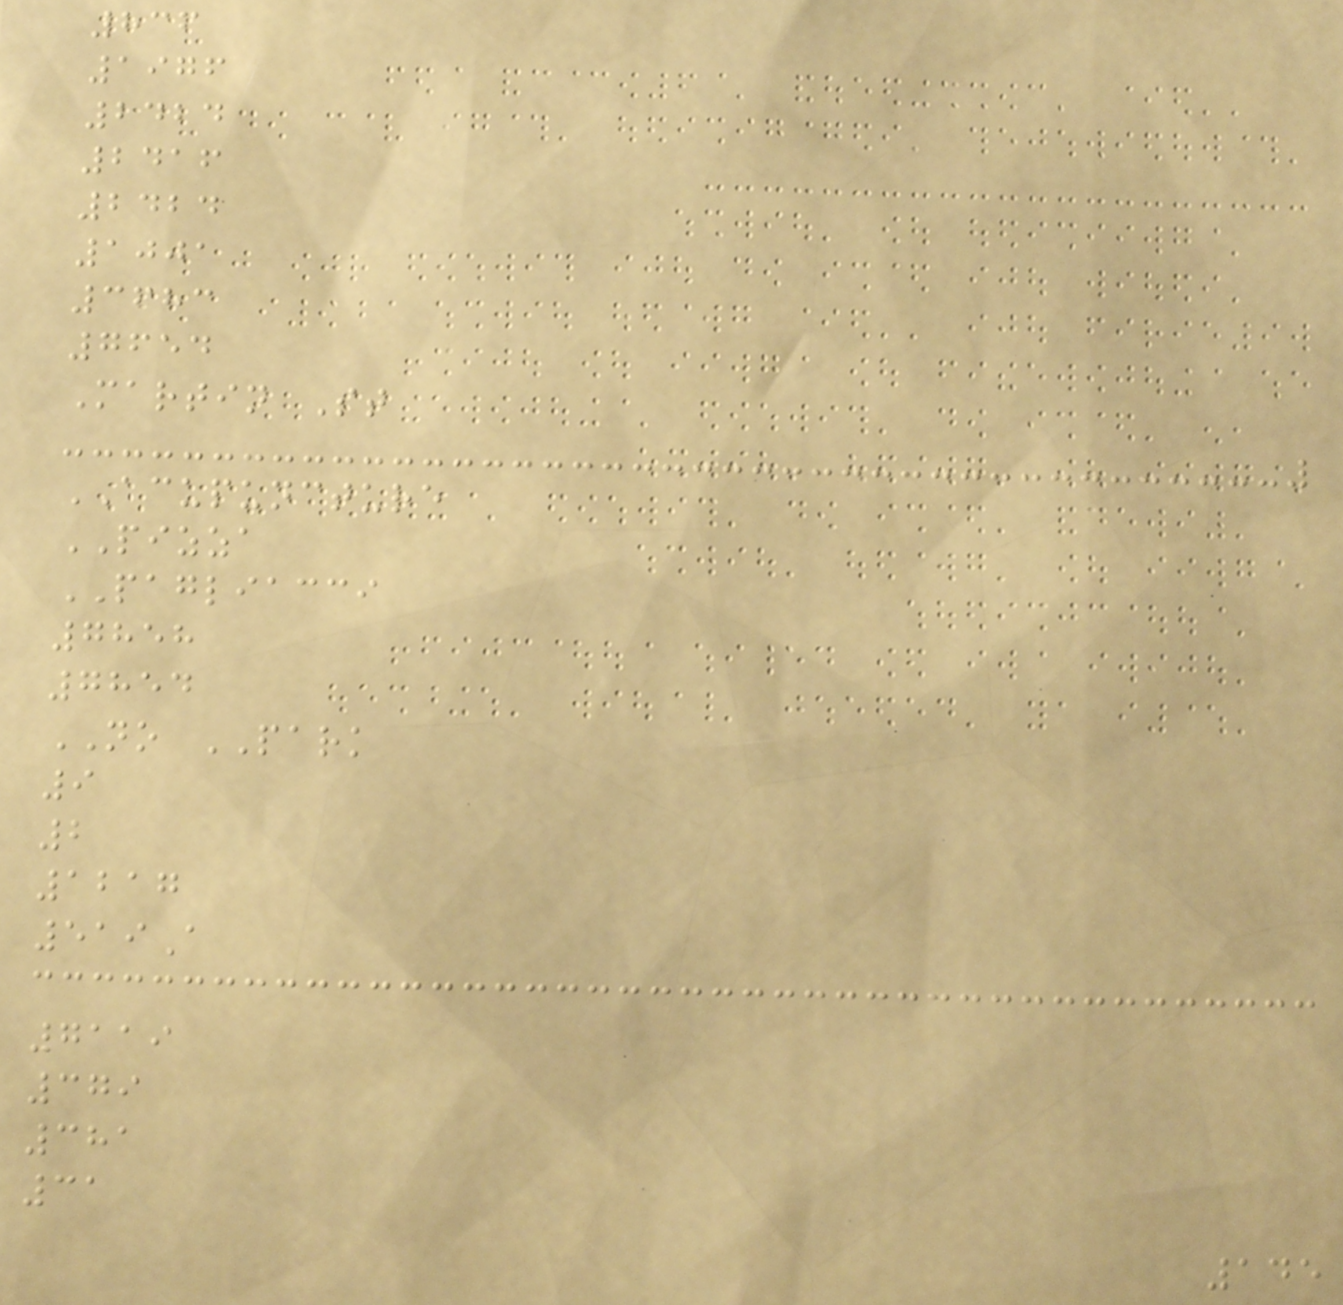836
1976
2424
2416
2424
1001
3683
7654
Martin St
ACUPUNCTURE
PIZZA
PAGLIACCI
7858
7854
NO PARK
9
2
1217
519A
7119
379
381
31
145
